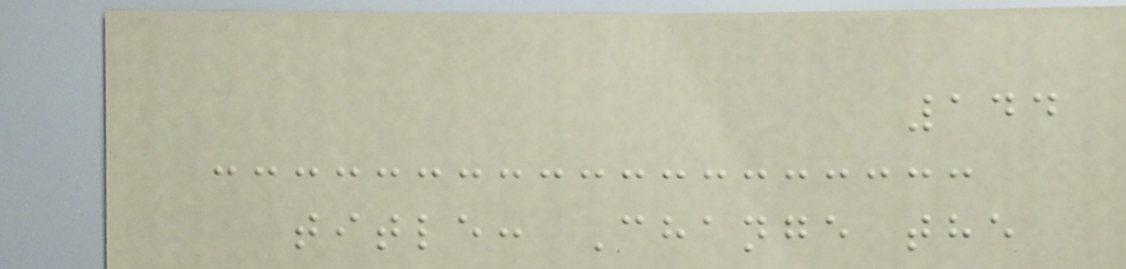144
title: Change the
